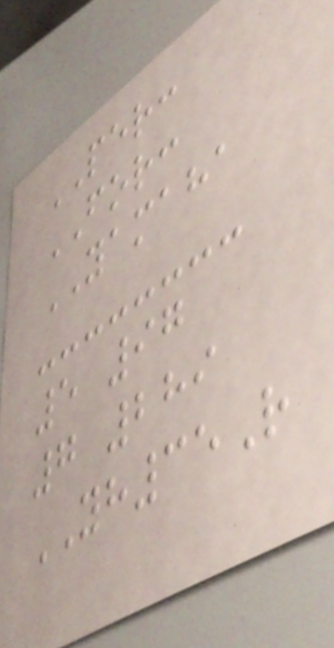PER:
FOR:
YAMAHA
5 97
7 289
YH35R
